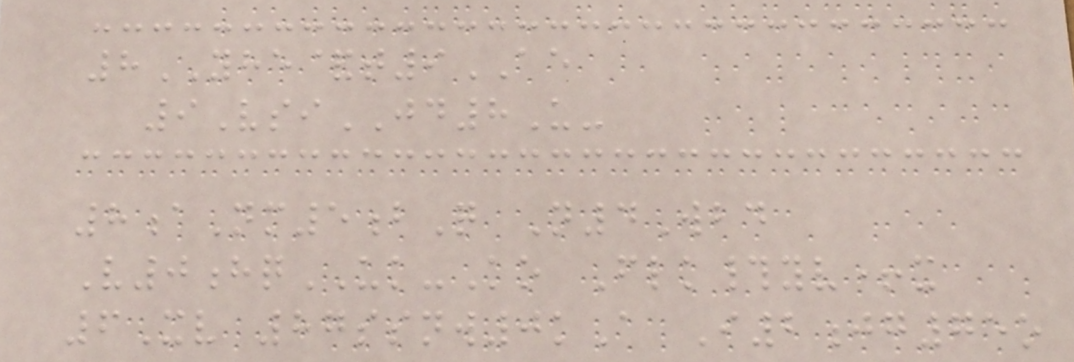8YHE&t9AE
9VsiJD8U-
8aNm5bQ N4Wbd
V0hqUK-Ko Flk#yv+x
6Xv 87ssnw0kA I2jg75o
